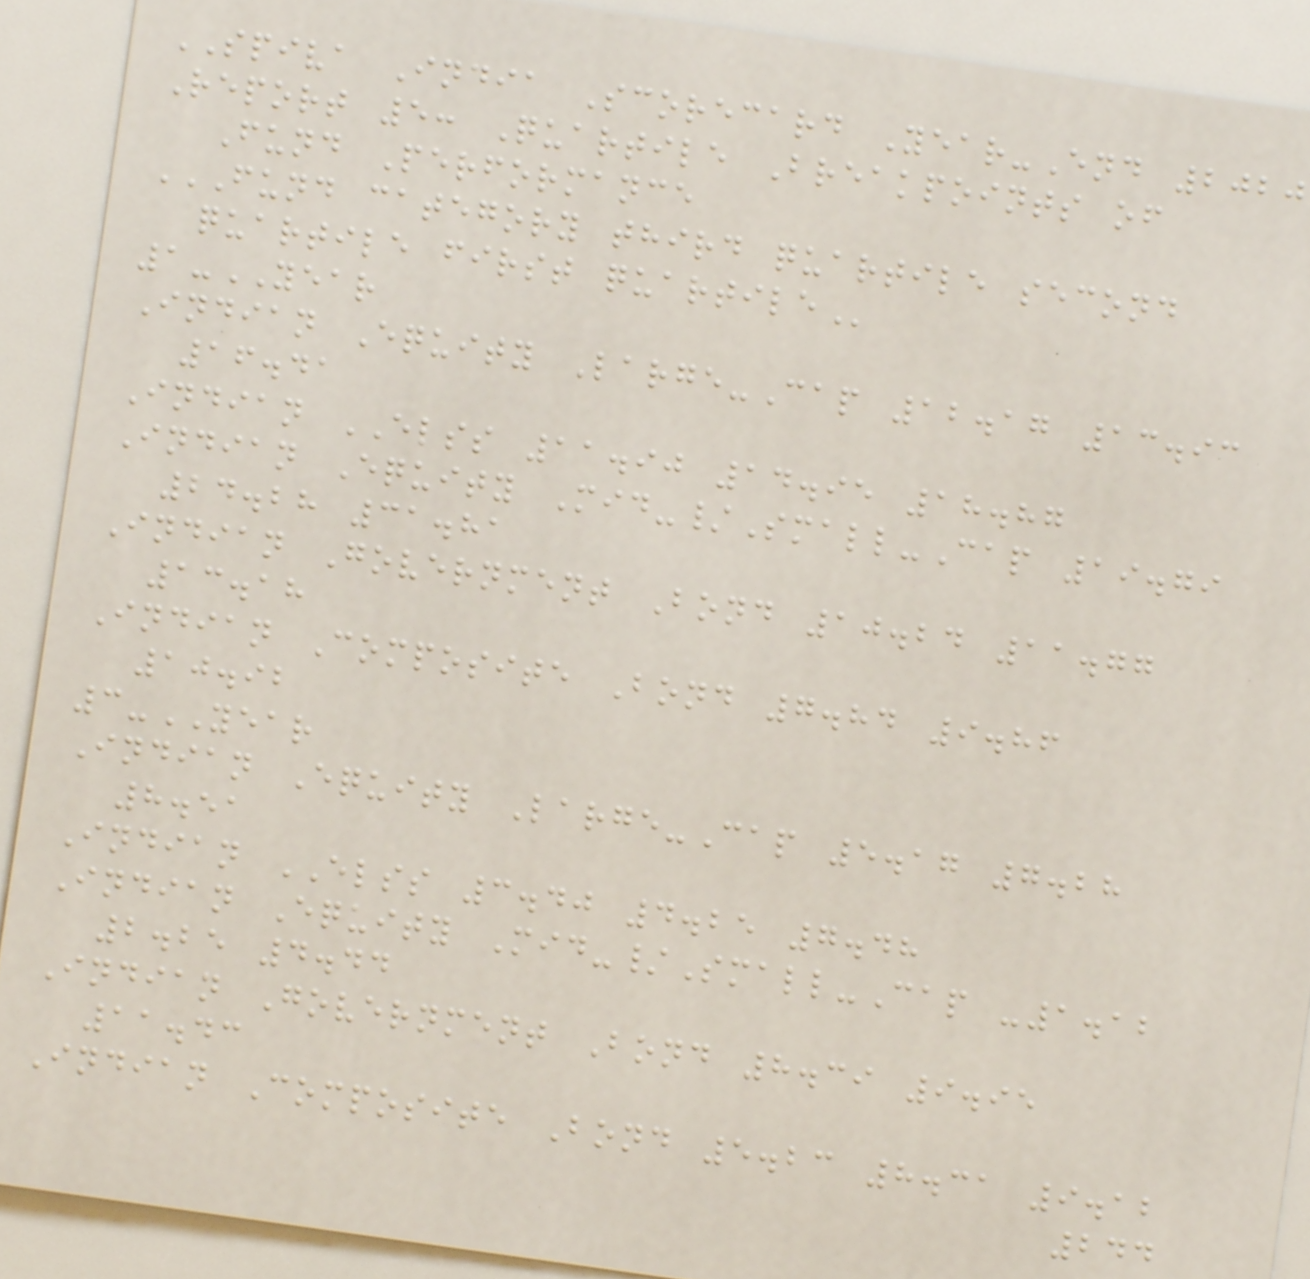SPIVA India Scorecard Year-End 2020
Report 5: Quartile Breakpoints of
Fund Performance
FUND CATEGORY THIRD QUARTILE SECOND
QUARTILE FIRST QUARTILE
1-YEAR
Indian Equity Large-Cap 12.17 13.93
16.41
Indian ELSS 11.90 14.95 18.87
Indian Equity Mid-/Small-Cap 19.79
24.28 31.81
Indian Government Bond 10.24 11.77
13.18
Indian Composite Bond 7.84 9.86
10.92
3-YEAR
Indian Equity Large-Cap 5.17 7.28
8.51
Indian ELSS 3.40 4.25 7.48
Indian Equity Mid-/Small-Cap -1.12
2.25 4.44
Indian Government Bond 8.39 9.95
11.43
Indian Composite Bond 5.23 8.31 9.12
244
